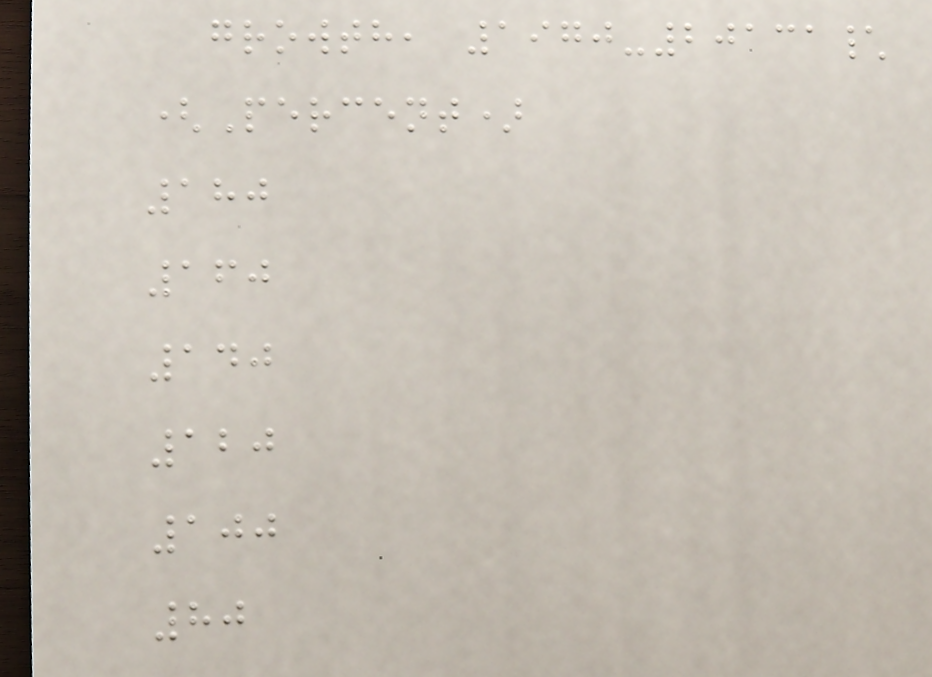growth, 1970-20131\
(Percent)
180
160
140
120
100
80
